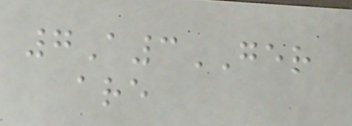7A3GER
are
